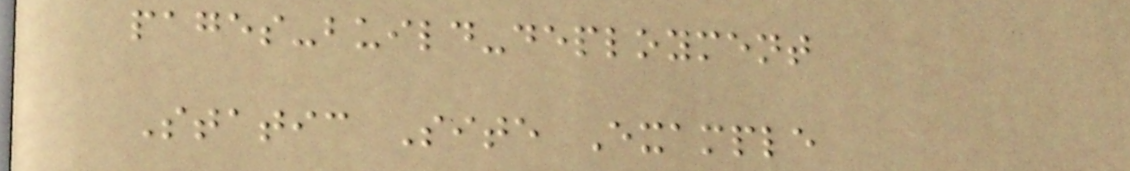pages-build-deployment
Static Site Example
